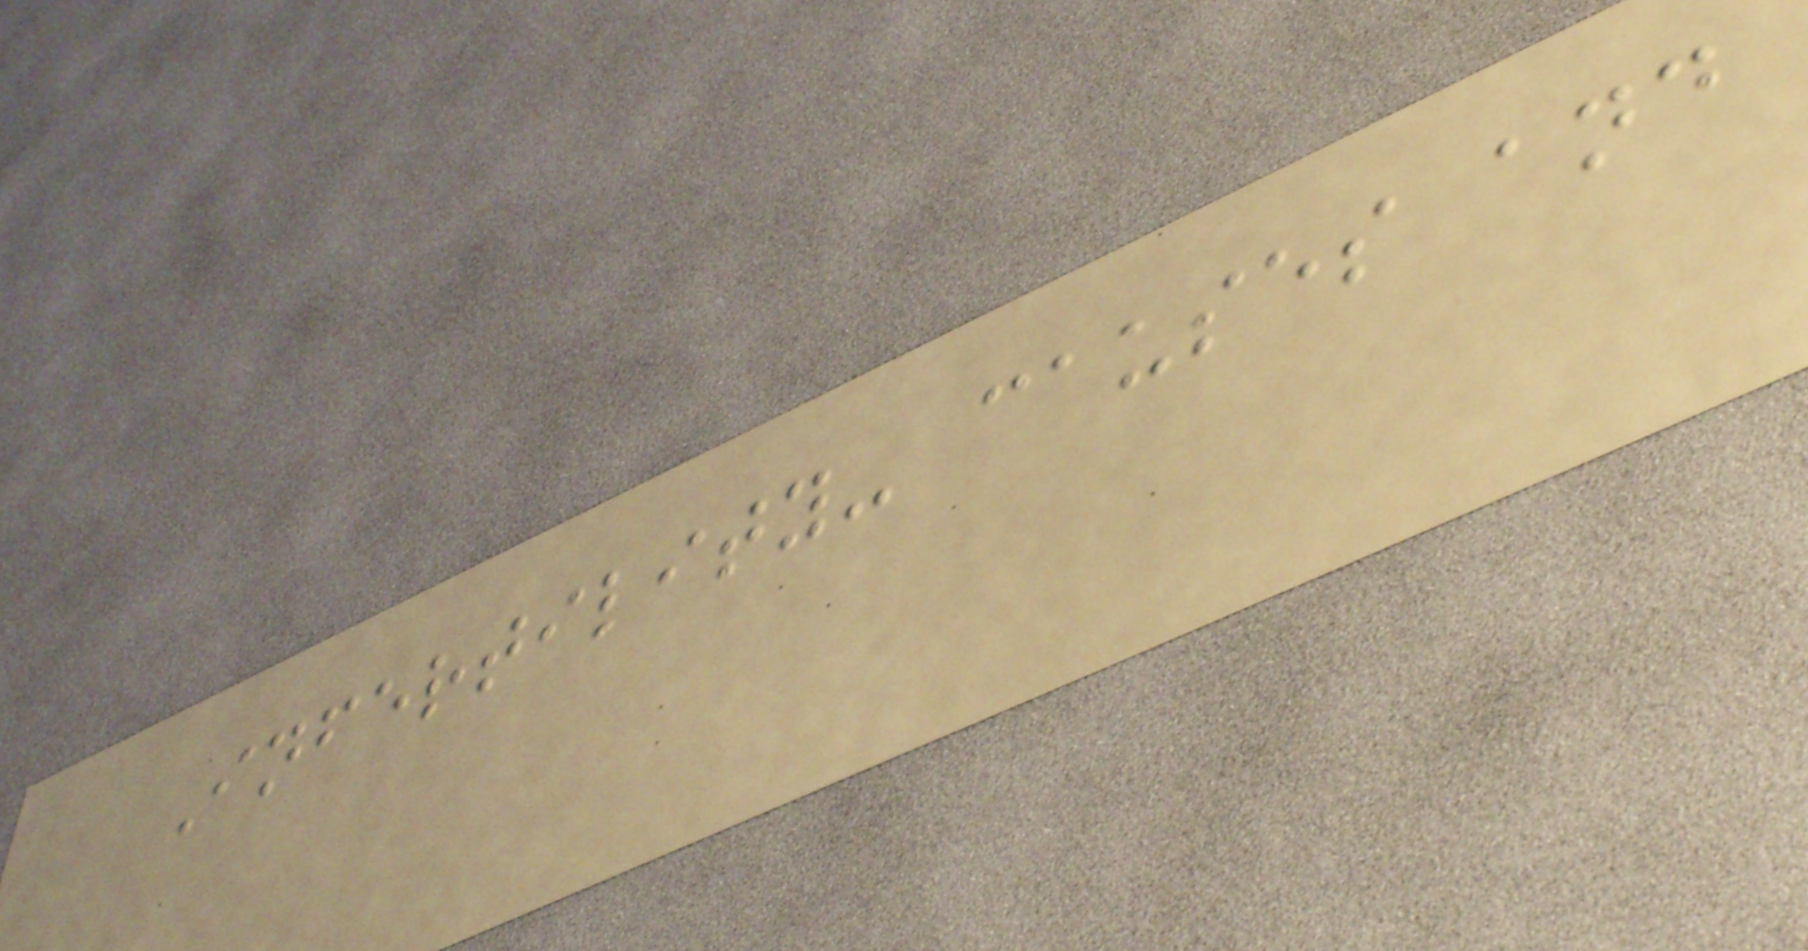Infertility- causes and
